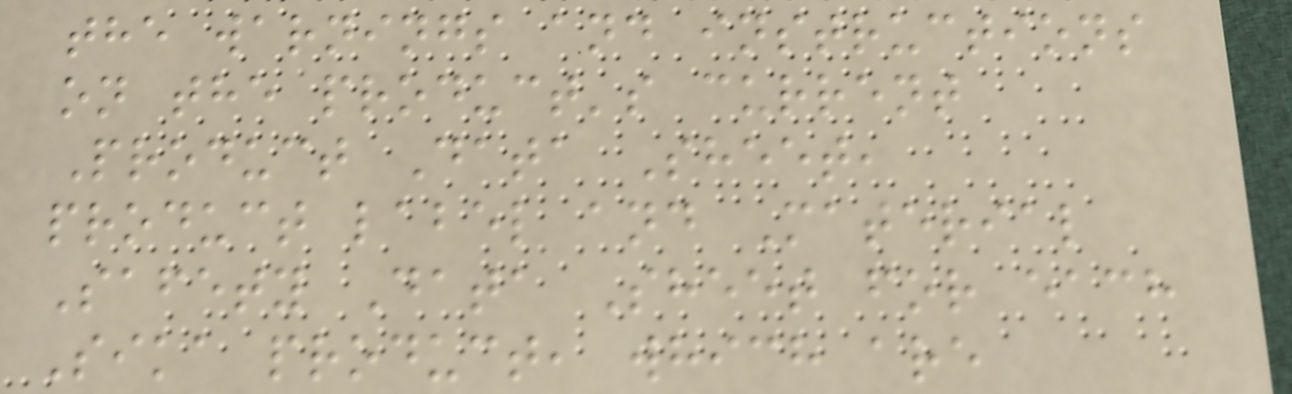the warnings and instructions
on the product's current
Product Data Sheet,
product label and Material
Safety Data Sheet for each
Sika product, which are
